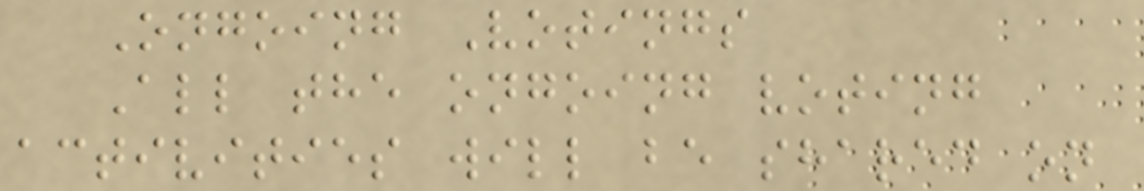Ongoing Votings
All the ongoing voting
activities will be shared on
